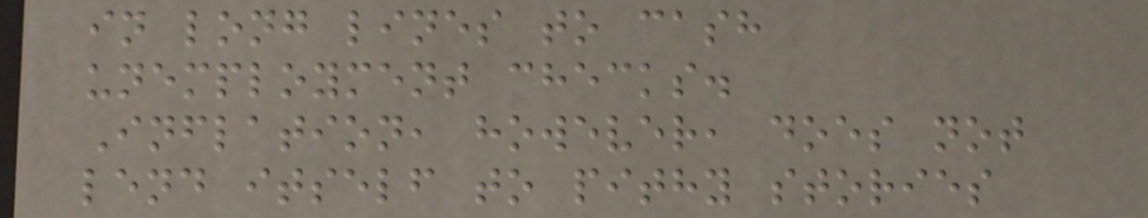in long lines to cash
unemployment checks.
Inflation, however, does not
lend itself to pithy stories
